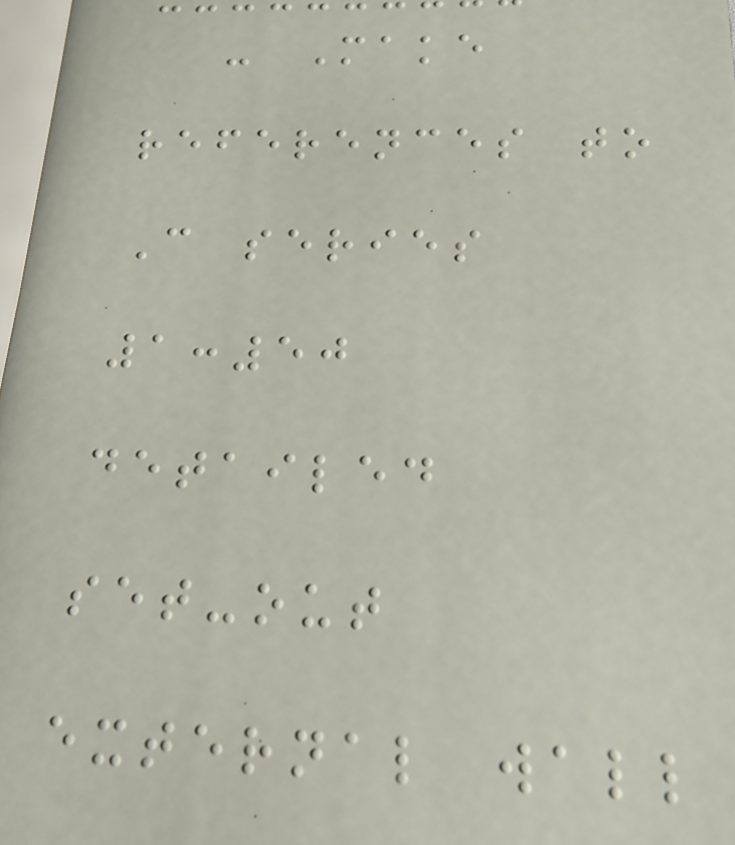- Make
references to
C series
1:50
detailed
set-out
external wall
